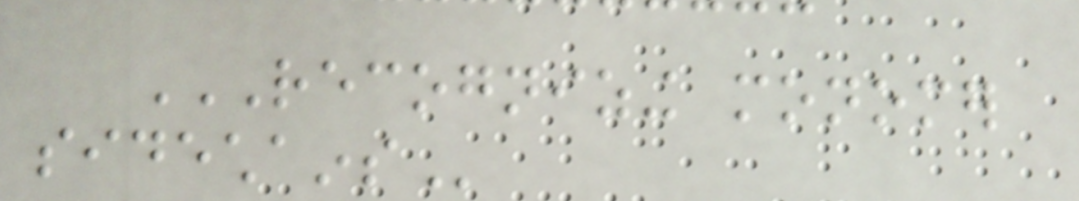RECOGNIZING MONOMER
SIDECHAINS
